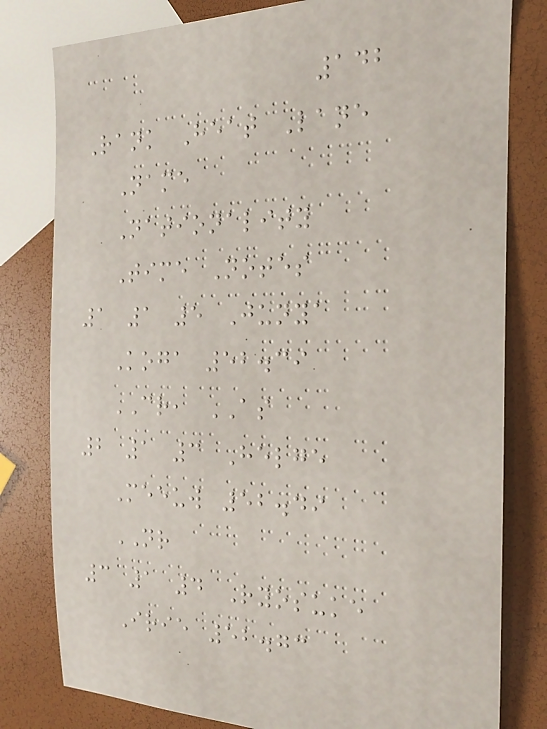142
Rank Heat Lane
Name
Nationality
Time Notes
1 1 5 Junya
Koga 52.39
CR, AS
2 1 3 Helge
Meeuw 52.49
NR
3 1 4 Ryosuke
Irie 52.73
